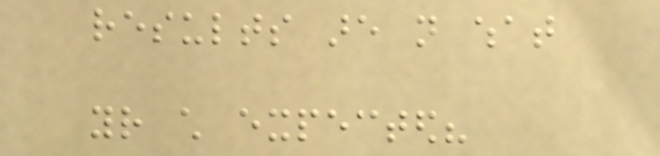results are not what
your child expected?
